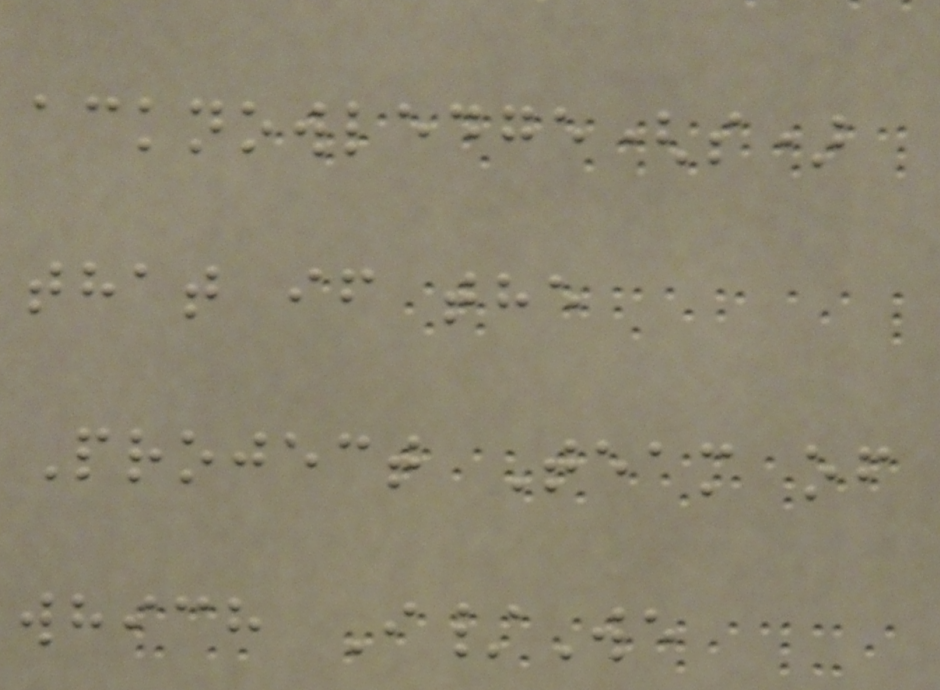acknowledge(s)
that if the
Project Team of
which I/We
